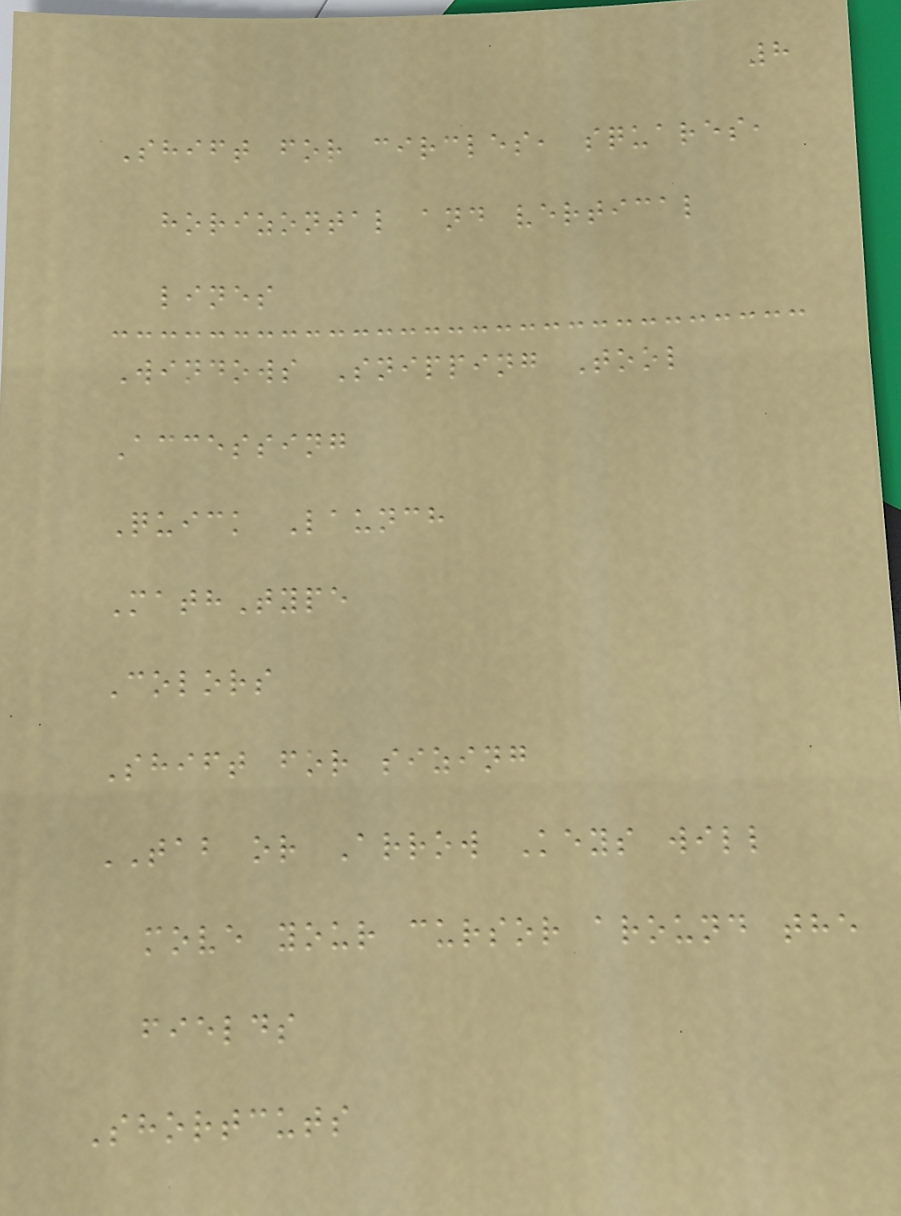8
Shift for circles, squares,
horizontal and vertical
lines
Windows Snipping Tool
Accessing
Quick Launch
MathType
Colors
Shift for sizing
TAB or Arrow Keys will
move your cursor around the
fields
Shortcuts
